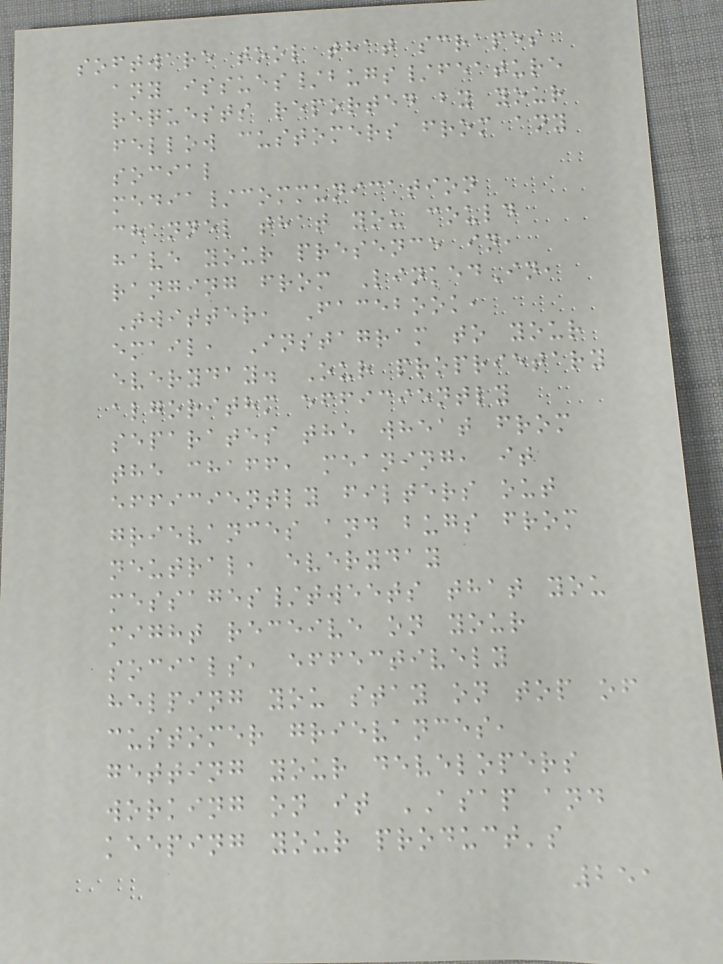software tool that scrapes
any issues/bugs/feature
requests reported by your
fellow customers from any
social
media/communication
channel that you could
have your presence in,
ranging from LinkedIn,
Twitter, Facebook,
email, Instagram to your
everyday. Our proprietary
algorithm efficiently
separates the wheat from
the chaff, meaning, it
efficiently filters out
grievances and bugs from
neutral, everyday
messages/tweets that you
might receive on your
socials, effectively
helping you stay on top of
customer grievances,
getting your developers
working on it ASAP and
keeping your product's
251
